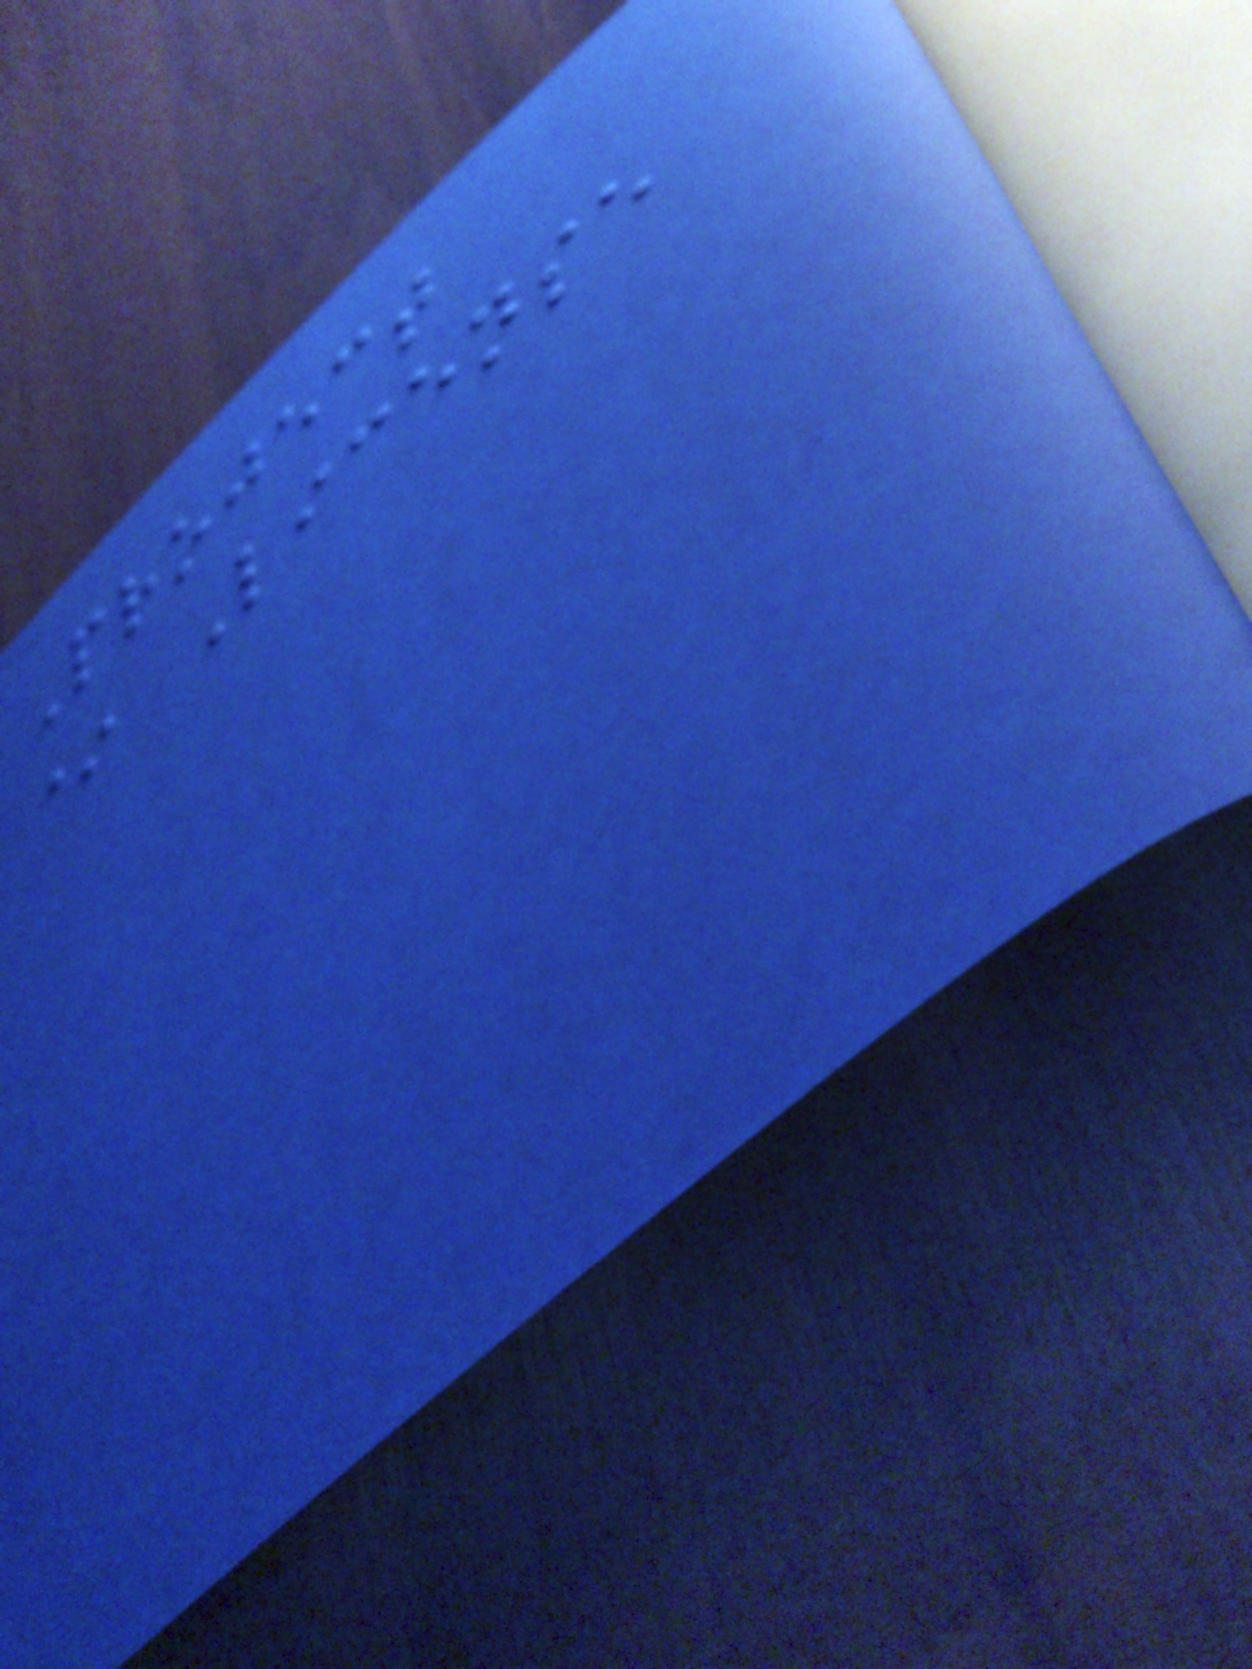Project
* License
